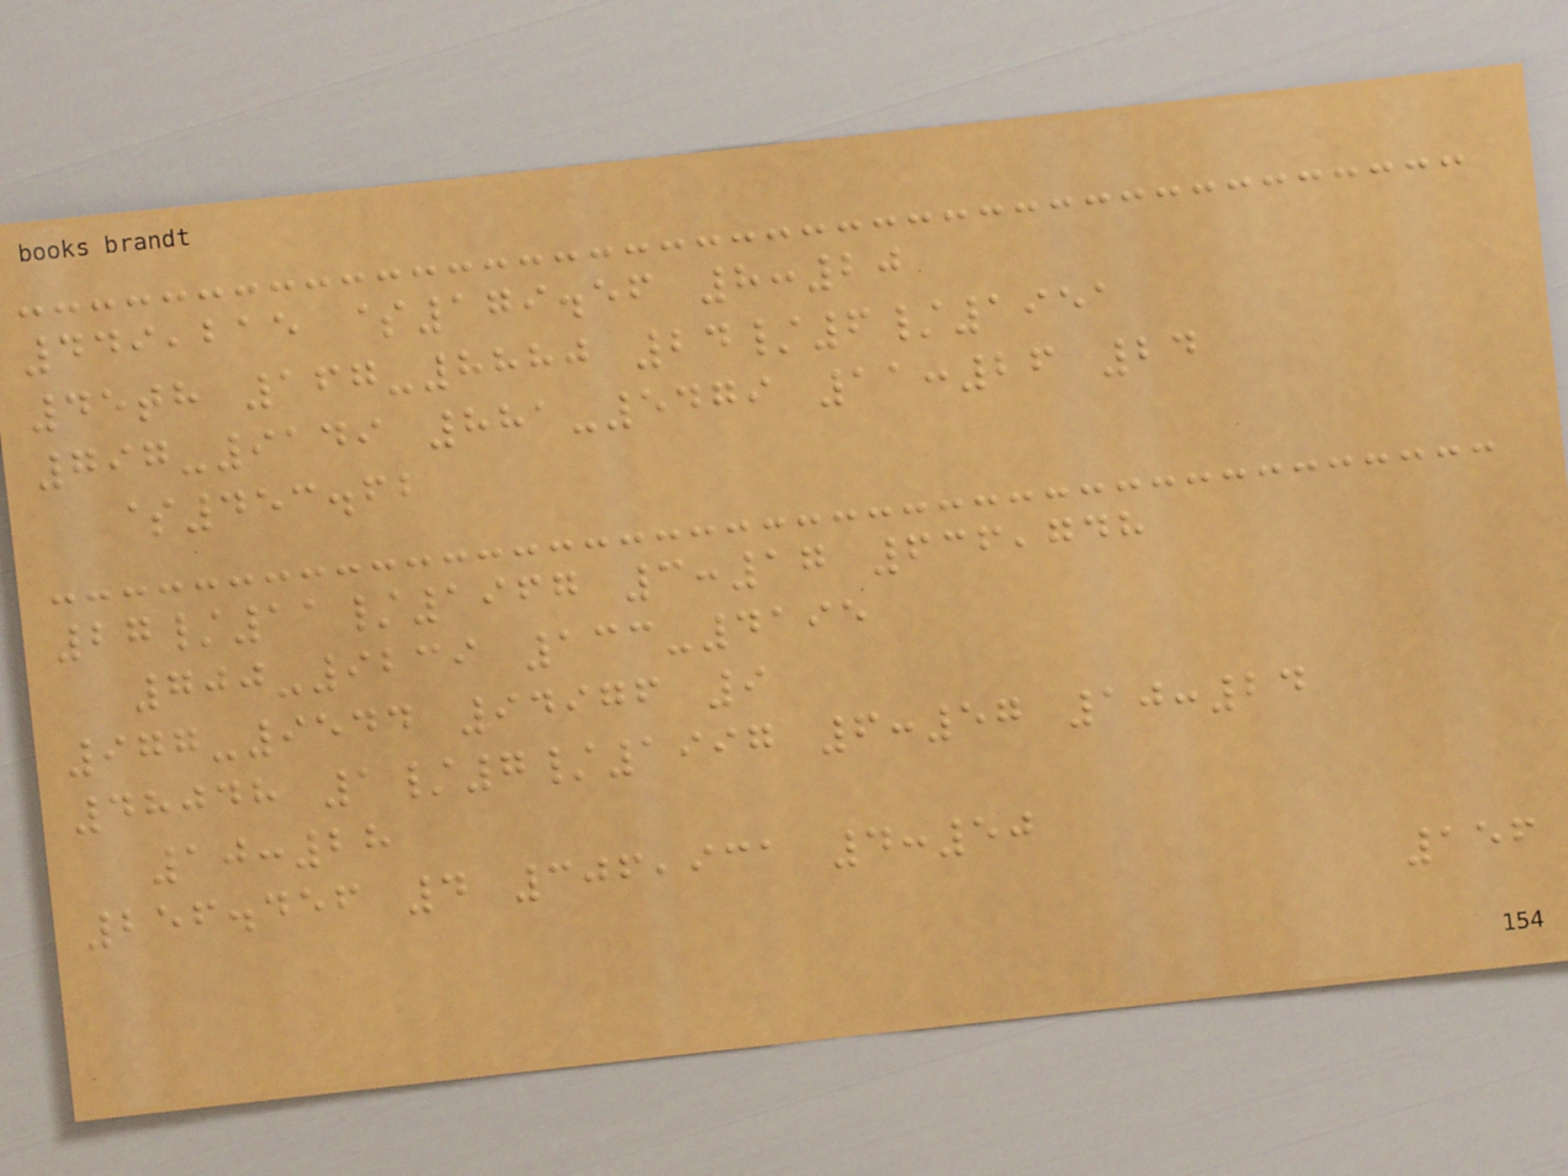449,215 $179.56 8:20
45th 167-8880 24/6/1951
797-9149 881-5479 11:26 24
$453.62
27/11/1967 3:17 636,748
700-9239 133-4195
977-9544 94976 9
48048 1/7/1997 6:57 10:24
10:28
256.456 4 306,931 4:50
156
